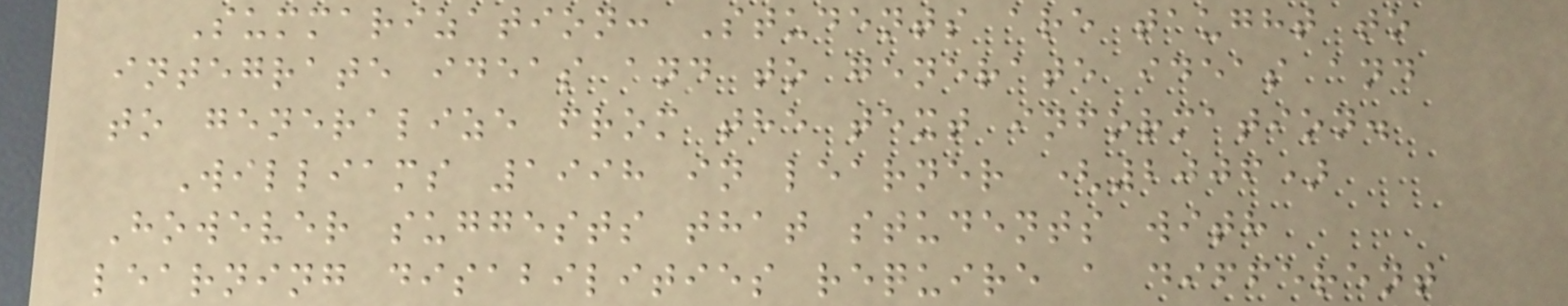Summarization: Students are taught to
integrate ideas and to generate ideas and
to generalize from the text information.
Williams 1998 in learner (2006)
However suggests that students with
learning disabilities require a different
